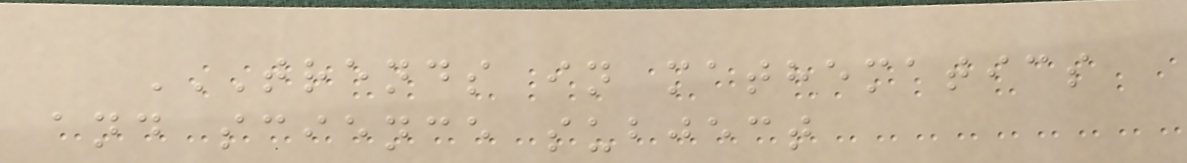TRENDS IN MATHEMATICS
AND SCIENCE SUBJECT
